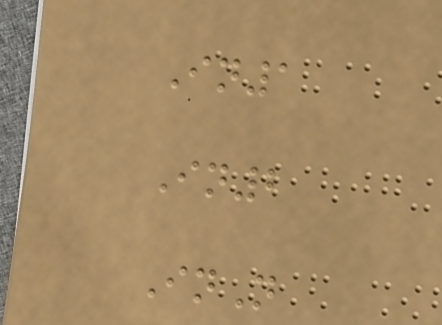In1
In2
InN
